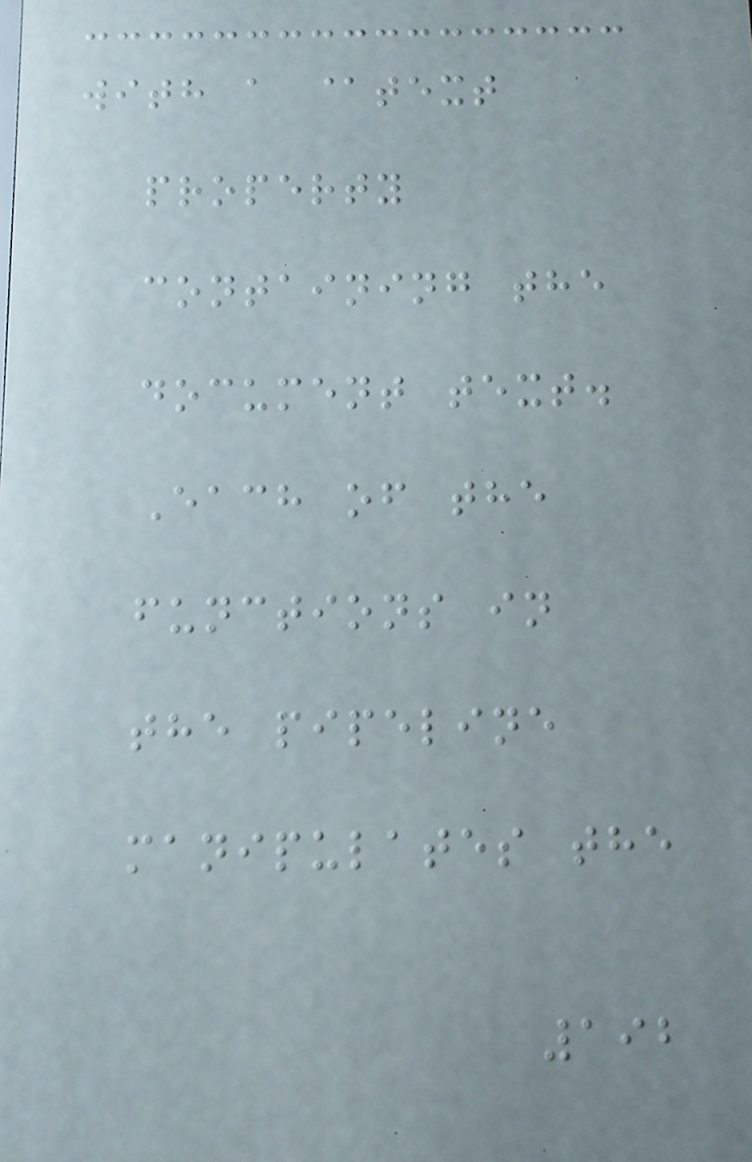with a @text
property
containing the
document text.
Each of the
functions in
the pipeline
manipulates the
192
